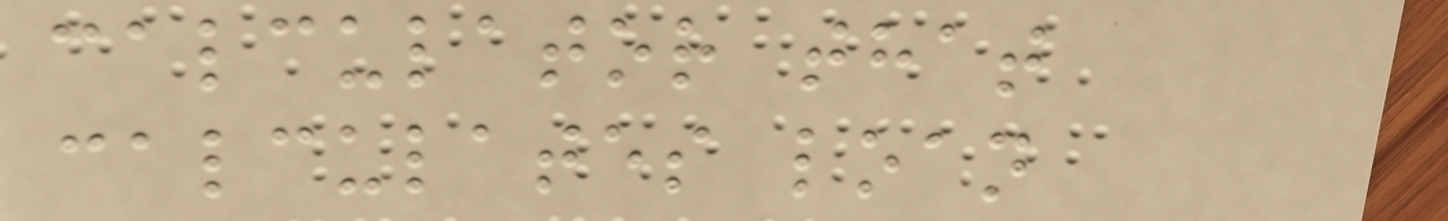calculator that
calculates loan
